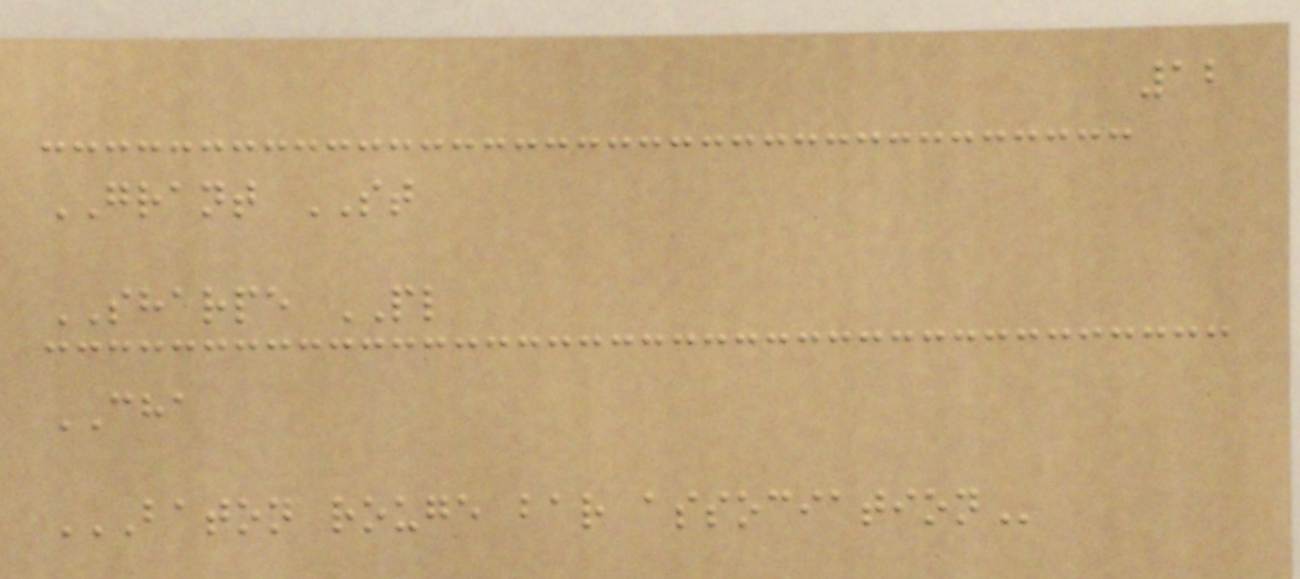12
GRANT ST
SHARPE PL
CHA
BATON ROUGE BAR ASSOCIATION
